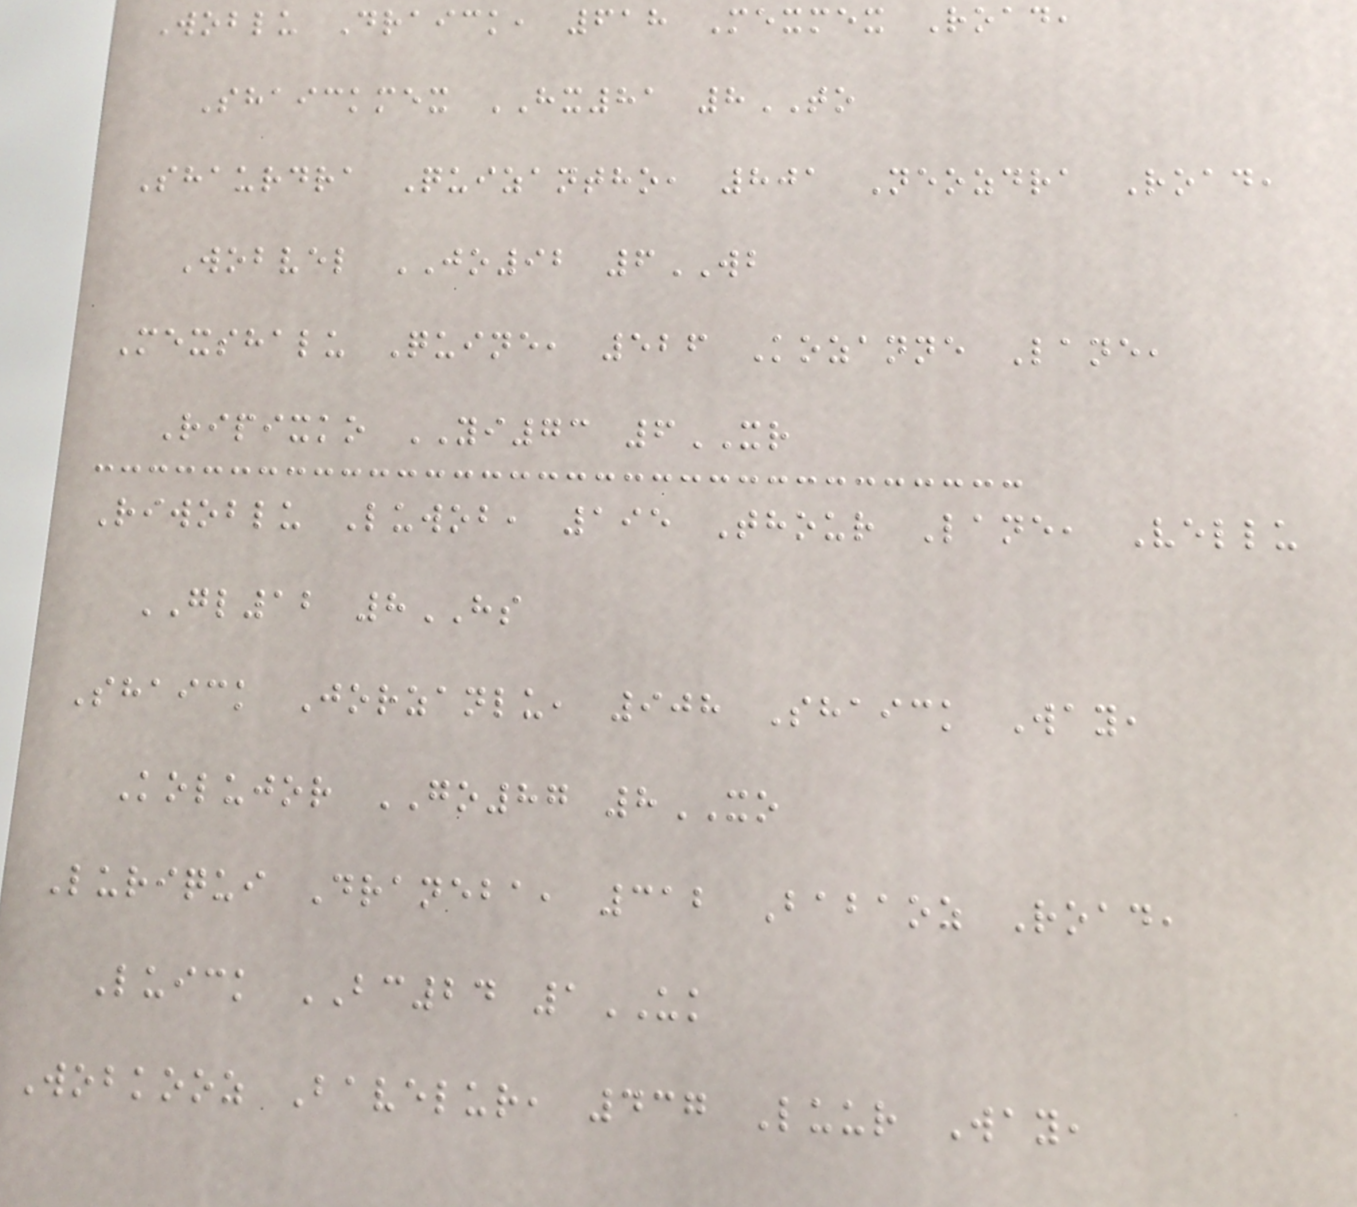Woblu Draick, 618 Mexmex Road,
Shaickmex HX81 8TO
Shaurdra Quizantho, 801 Neozdra Road,
Wobvel JO92 6WB
Mexshalu Quine, 526 Kozanne Lane,
Ripixko YI73 6XR
Riwoblu Luwob, 195 Thour Lane, Vellu
GL12 8HS
Shaick Jorzanlu, 908 Shaick Way,
Kolujor GO87 8XO
Luriqui Draneba, 312 Babaoz Road,
Luick BC24 1UK
Wobkooz Bavelur, 437 Luur Way,
